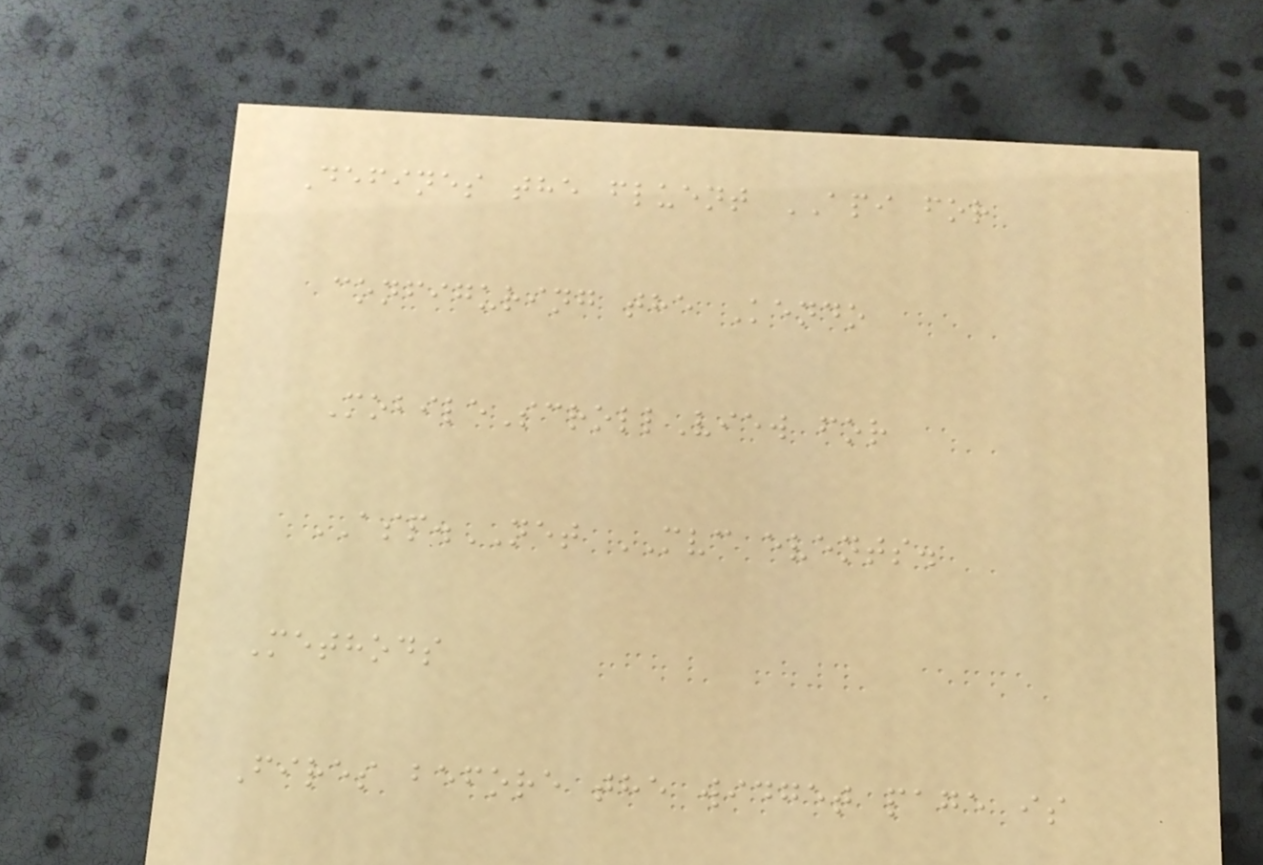Defines the fluent API for
configuring the Kendo
MobileScrollView for
ASP.NET MVC events.
Methods
Fires before the widget page is
